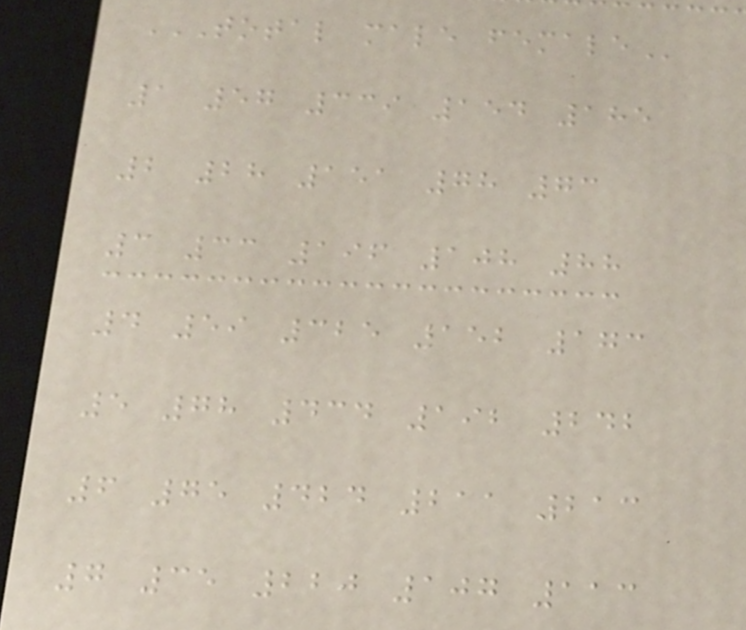TOTAL MALE FEMALE
1 57 339 154 185
2 28 151 78 73
3 33 196 108 88
4 59 325 152 173
5 78 434 192 242
6 75 424 211 213
7 35 220 107 113
